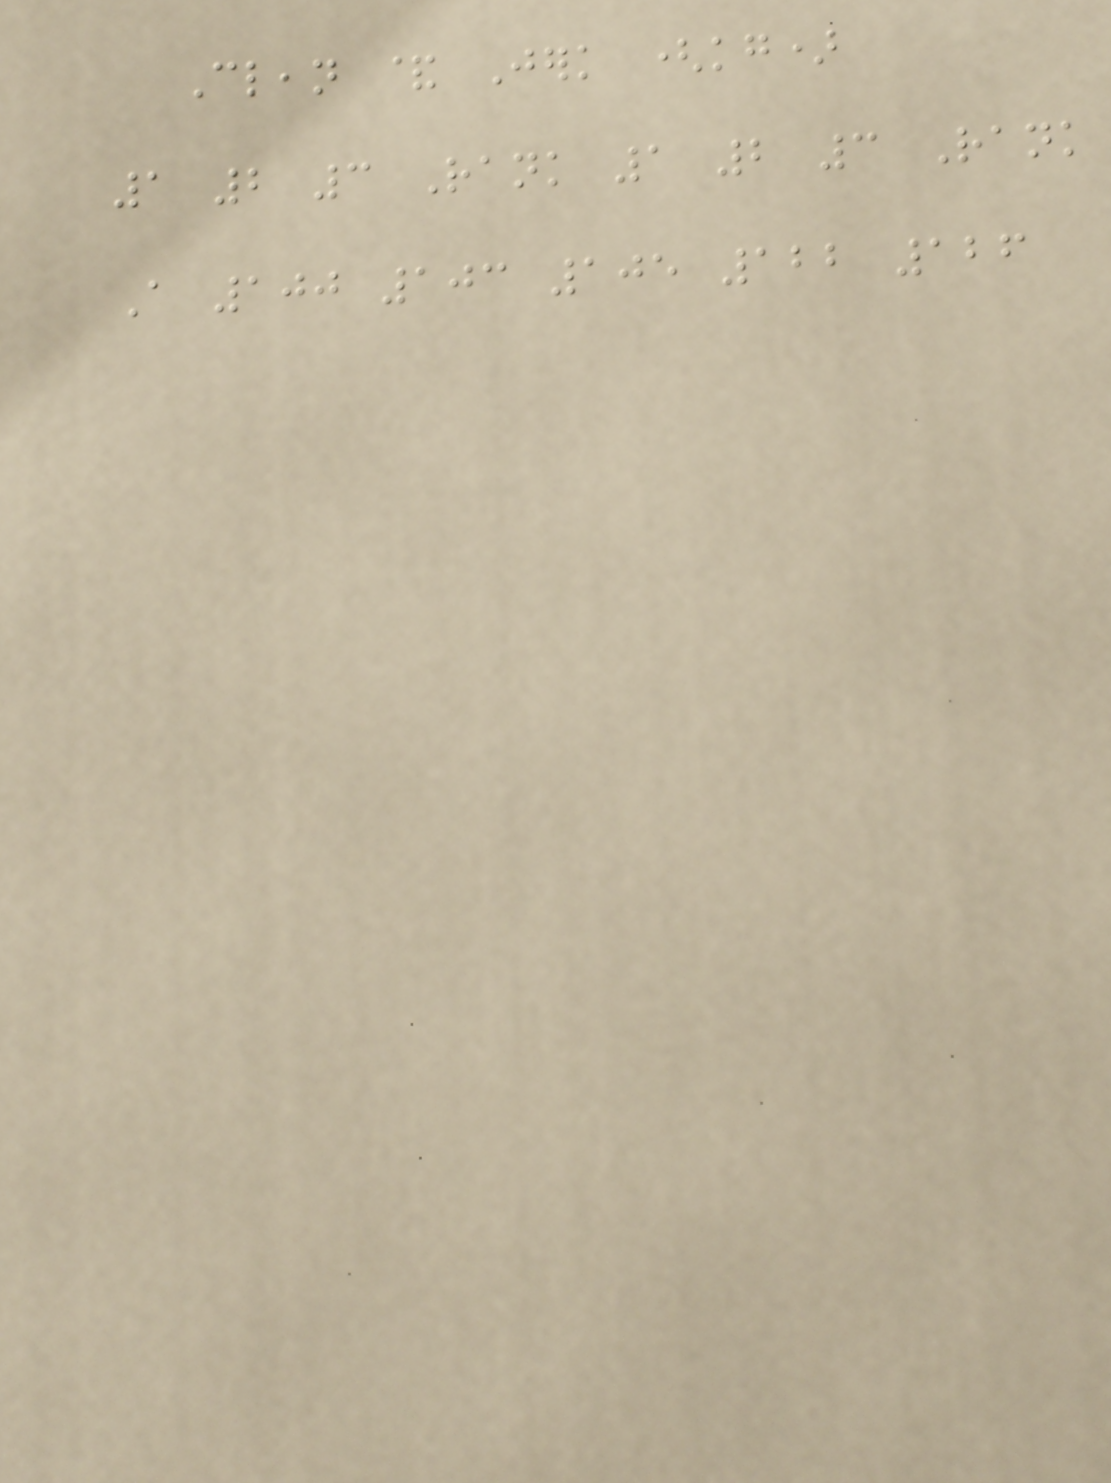Clean & Jerk (kg)
1 2 3 Rank 1 2 3 Rank
A 100 103 105 122 126
